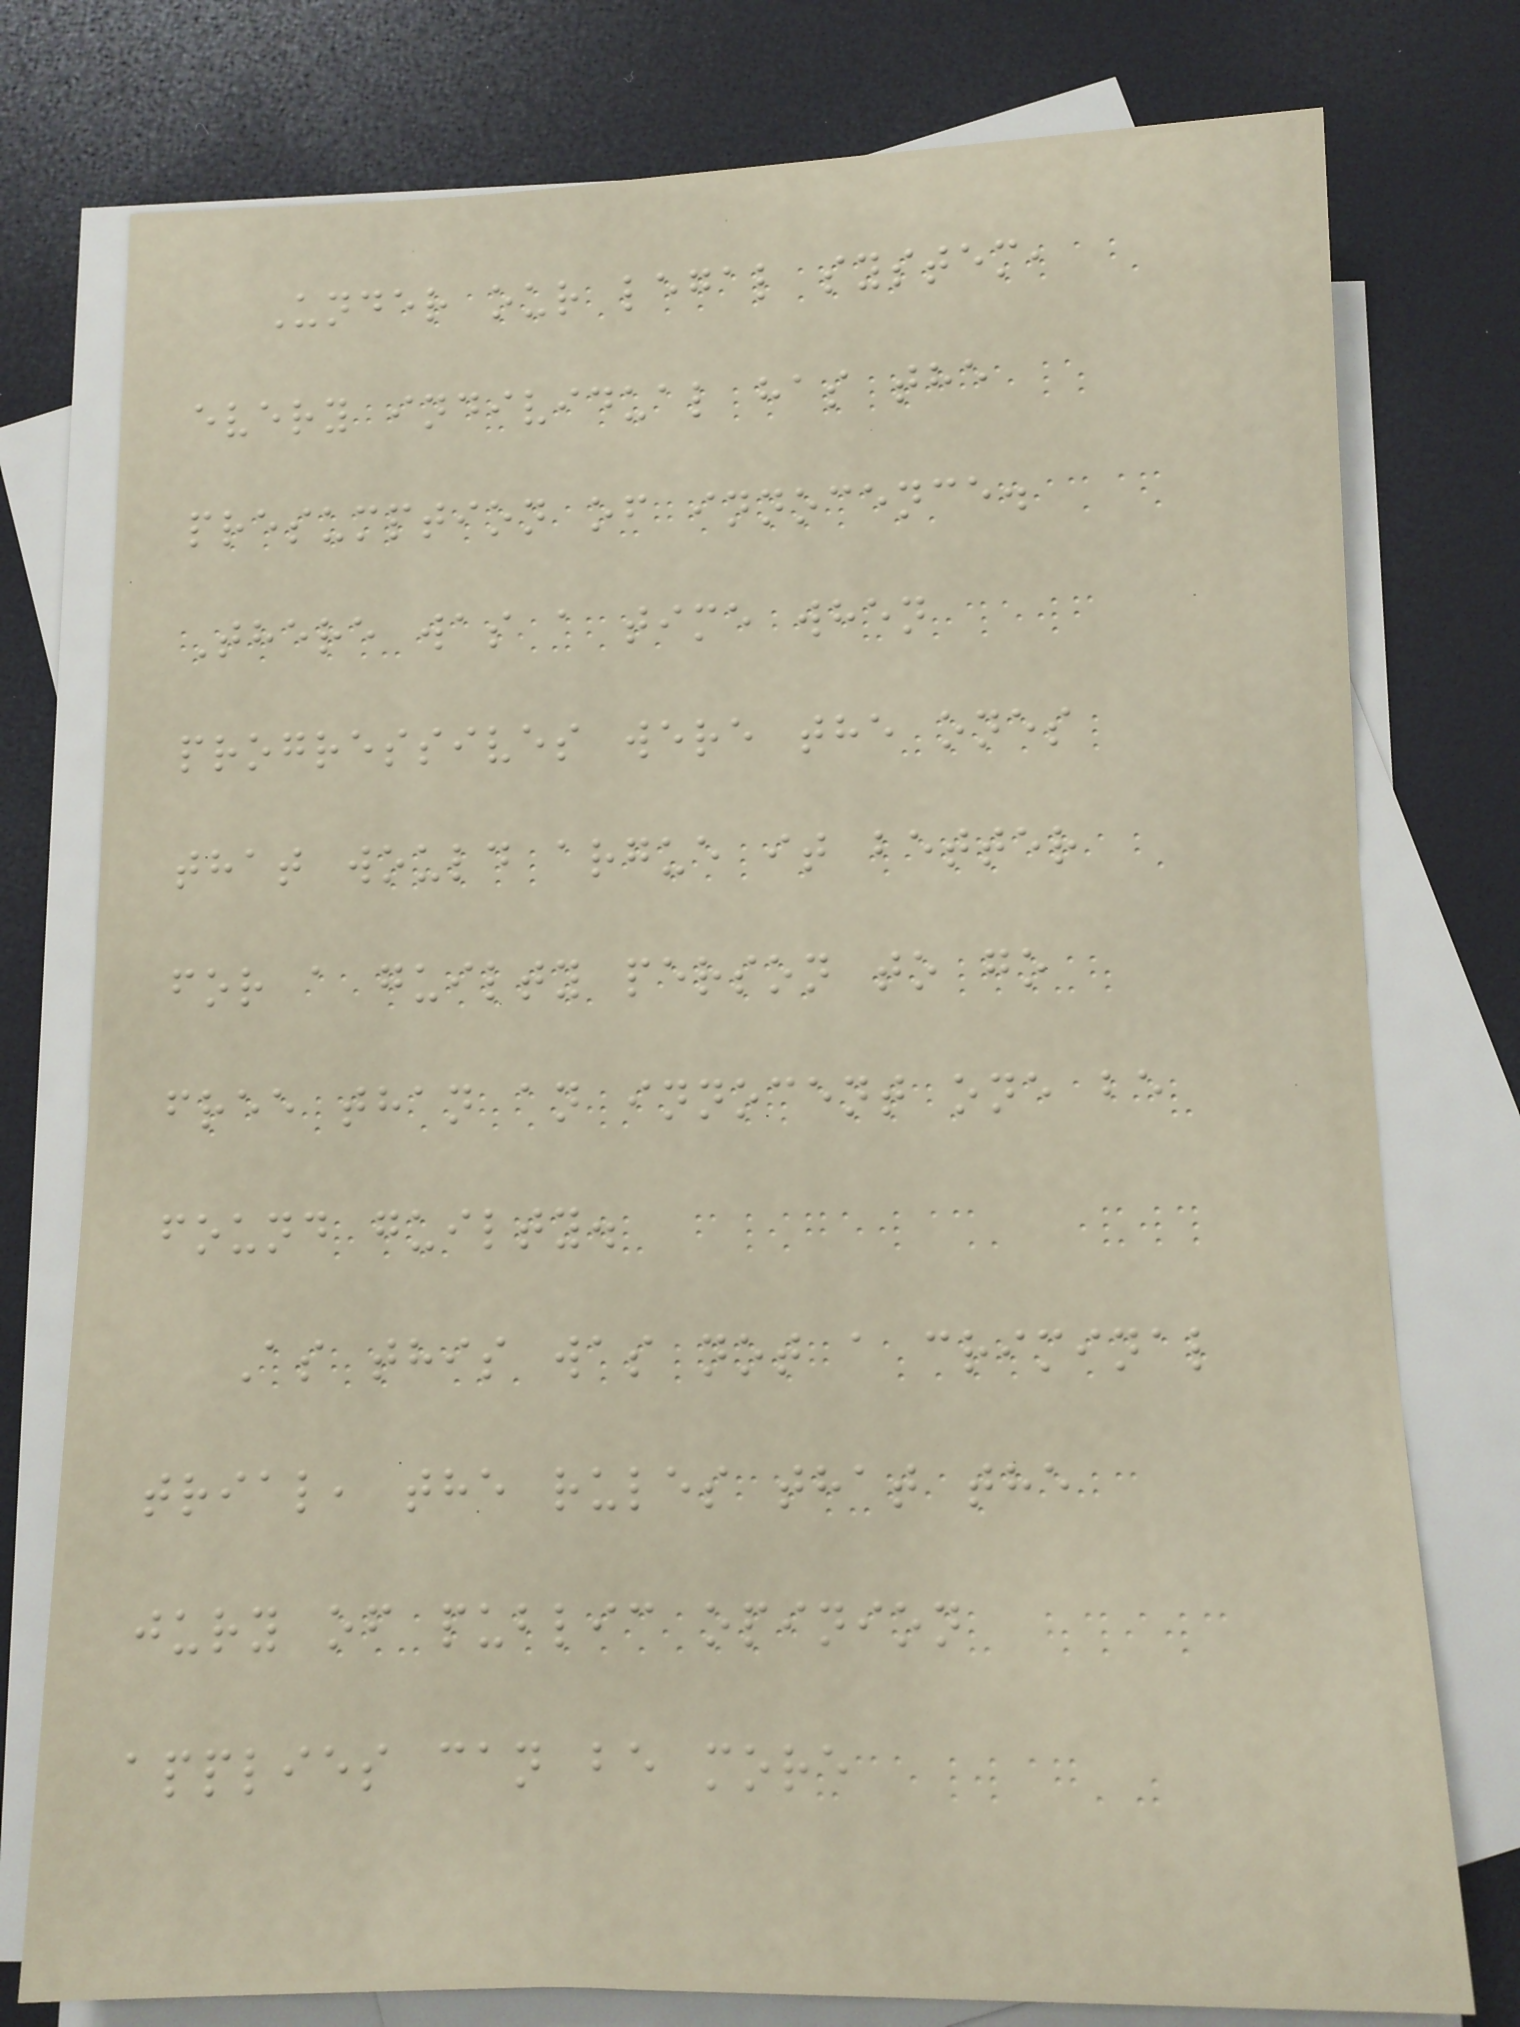Under our legal system,
every individual has the
presumption of innocence.
There was a time when
progressives were the ones
that would argue it better
for a guilty person to go
free than an innocent one be
found guilty.
As this was not a criminal
trial, the rules that the
jury of public opinion
applies can be more
